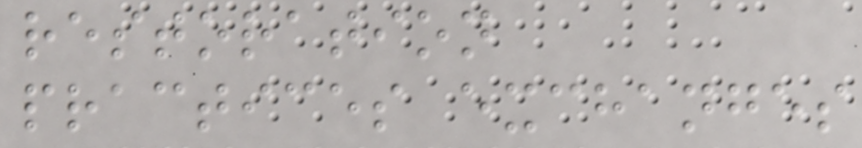restoration
practices exchanges
